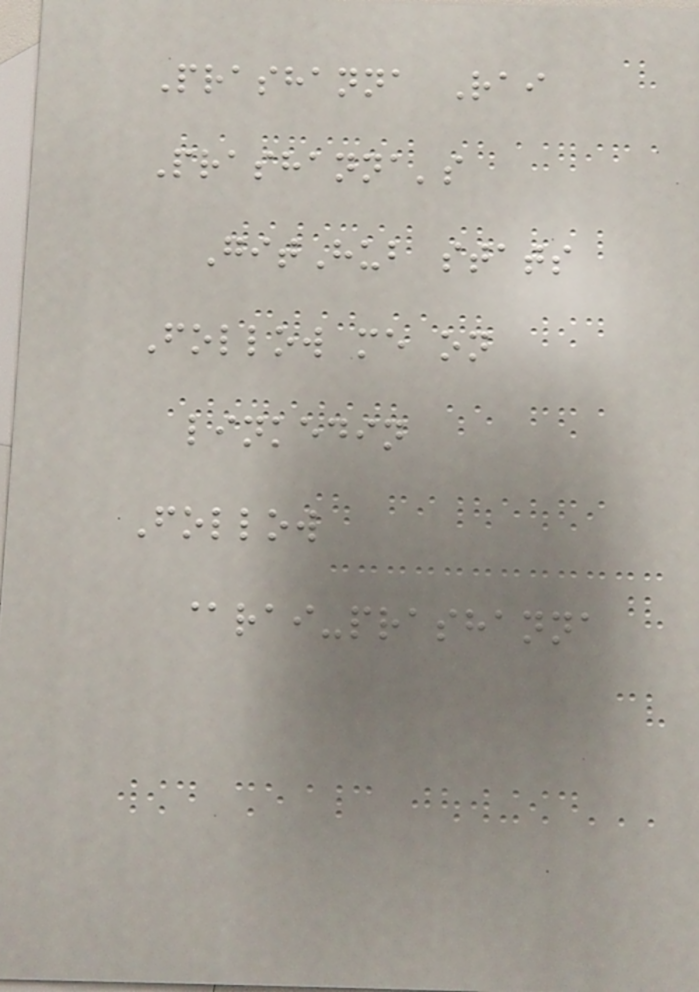Prashanna Rai
Prashanna's
GitHub stats
Follow me on
linkedin
Follow
@rai-prashanna
